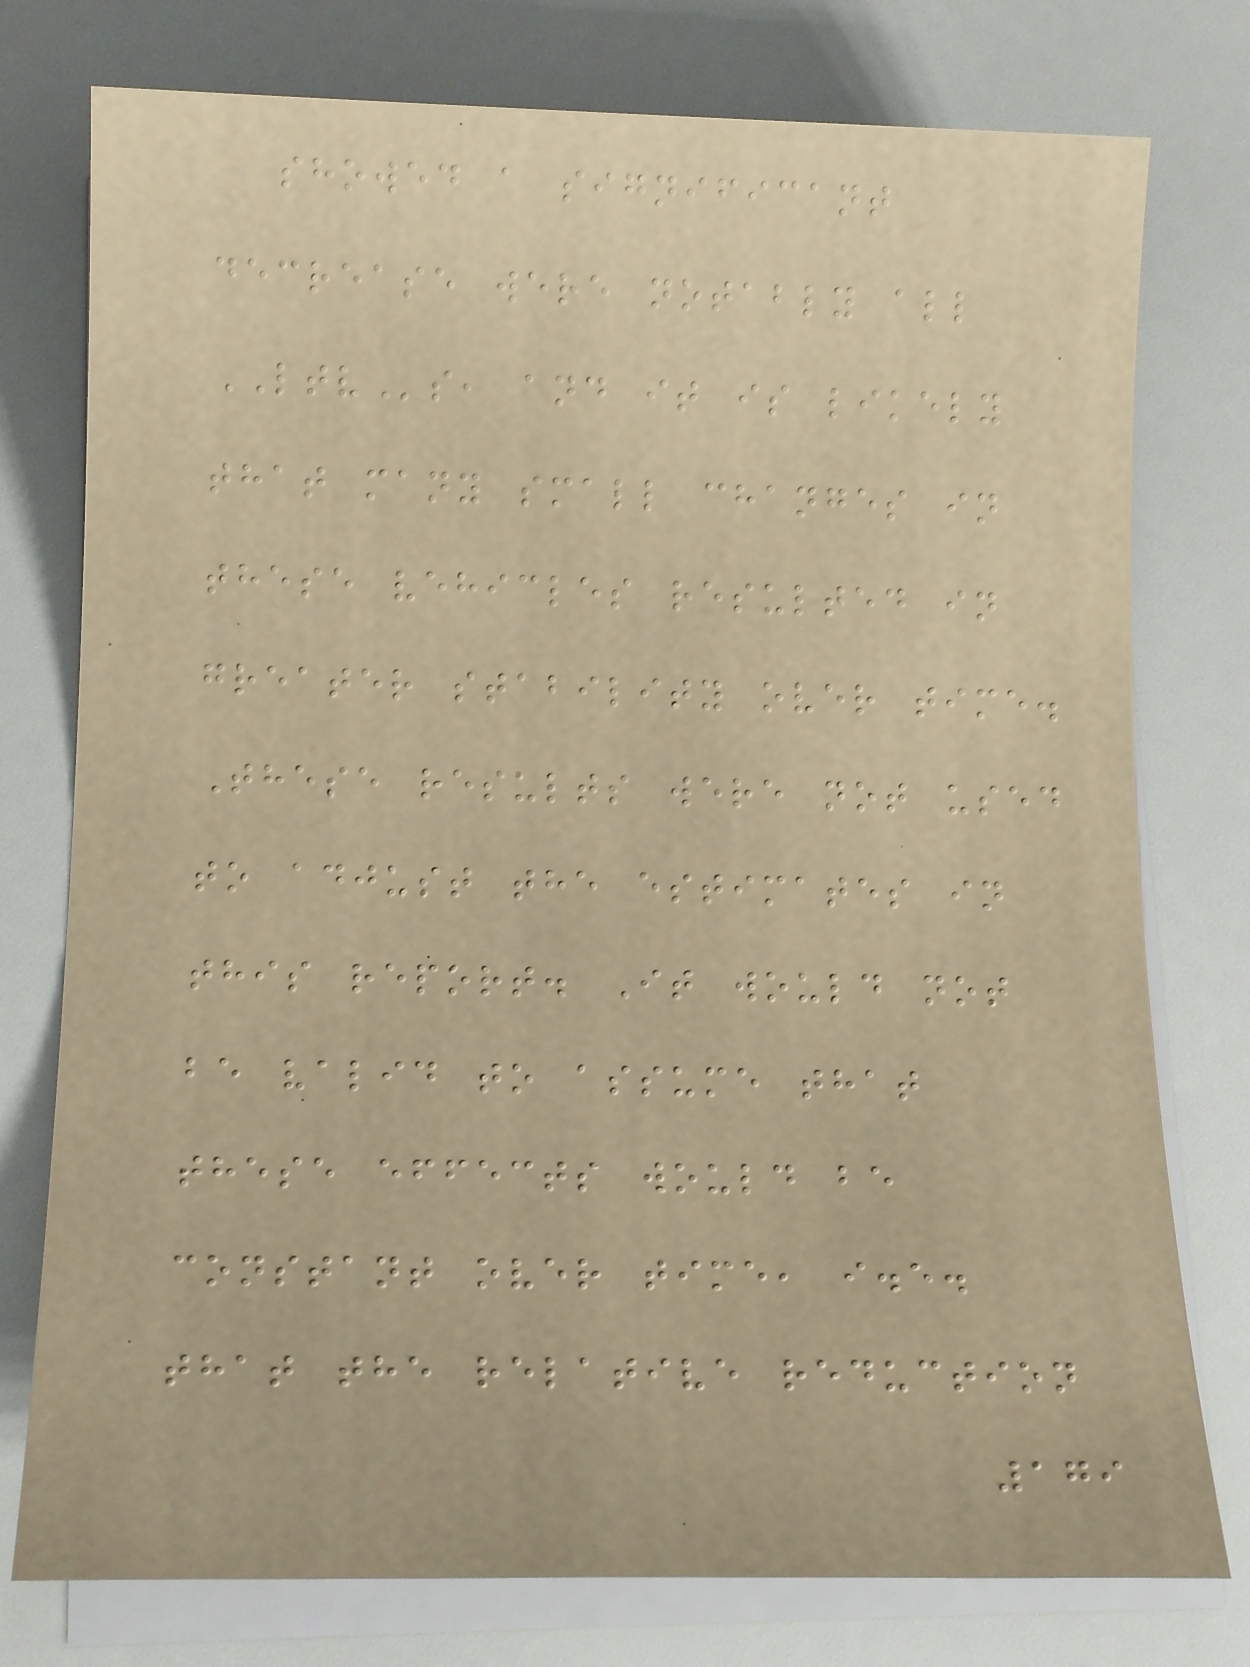showed a significant
decrease were notably all
LTVs, and it is likely
that many small changes in
these vehicles resulted in
greater stability over time.
These results were not used
to adjust the estimates in
this report. It would not
be valid to assume that
these effects would be
constant over time, i.e.
that the relative reduction
179
